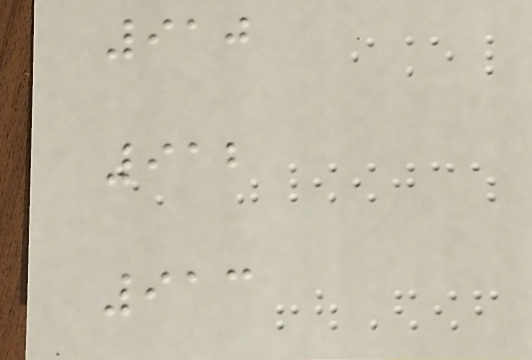910
912
913
